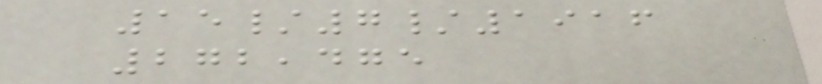15/7/1916
272,475
